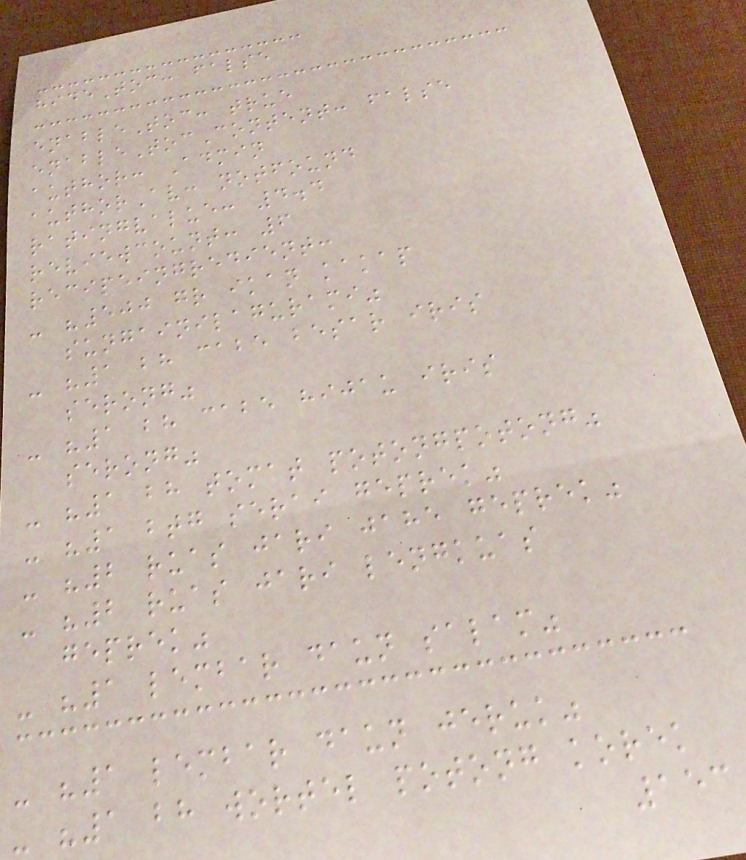hideToc: false
enableToc: true
enableTocContent: false
author: Admin
authorAv: notfound
ratingvalue: 4.4
reviewcount: 6
recipeingredient:
- "500 gr ikan kakap
sungainilagurami"
- "1 bh cabe besar iris
serong"
- "1 bh cabe hijau iris
serong"
- "1 bh tomat potongpotong"
- "1 btg serai geprek"
- "2 ruas jari jahe geprek"
- "2 ruas jari lengkuas
geprek"
- "1 lembar daun salam"
- "1 lembar daun jeruk"
- "1 bh wortel potong korek
153
